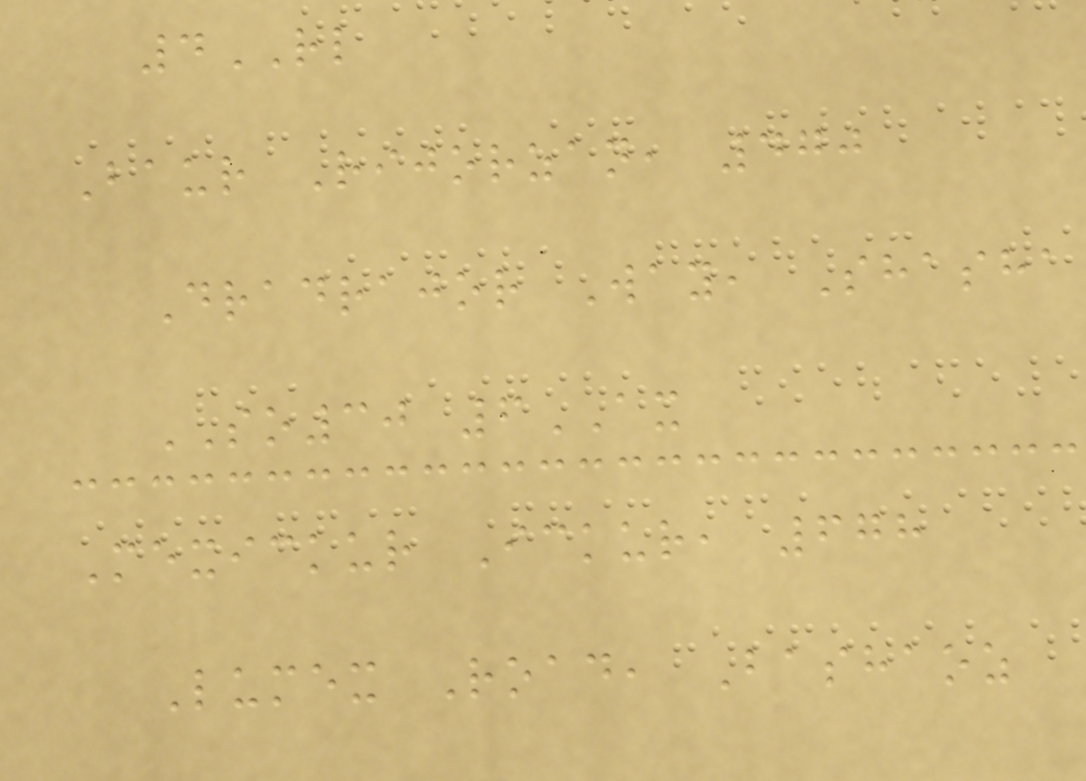4RL
Baur Rijorzan, 470
Dradrajor Way, Shasha
SO30 6AX
Mexickur Ickur, 678
Lumex Road, Bashaoz
